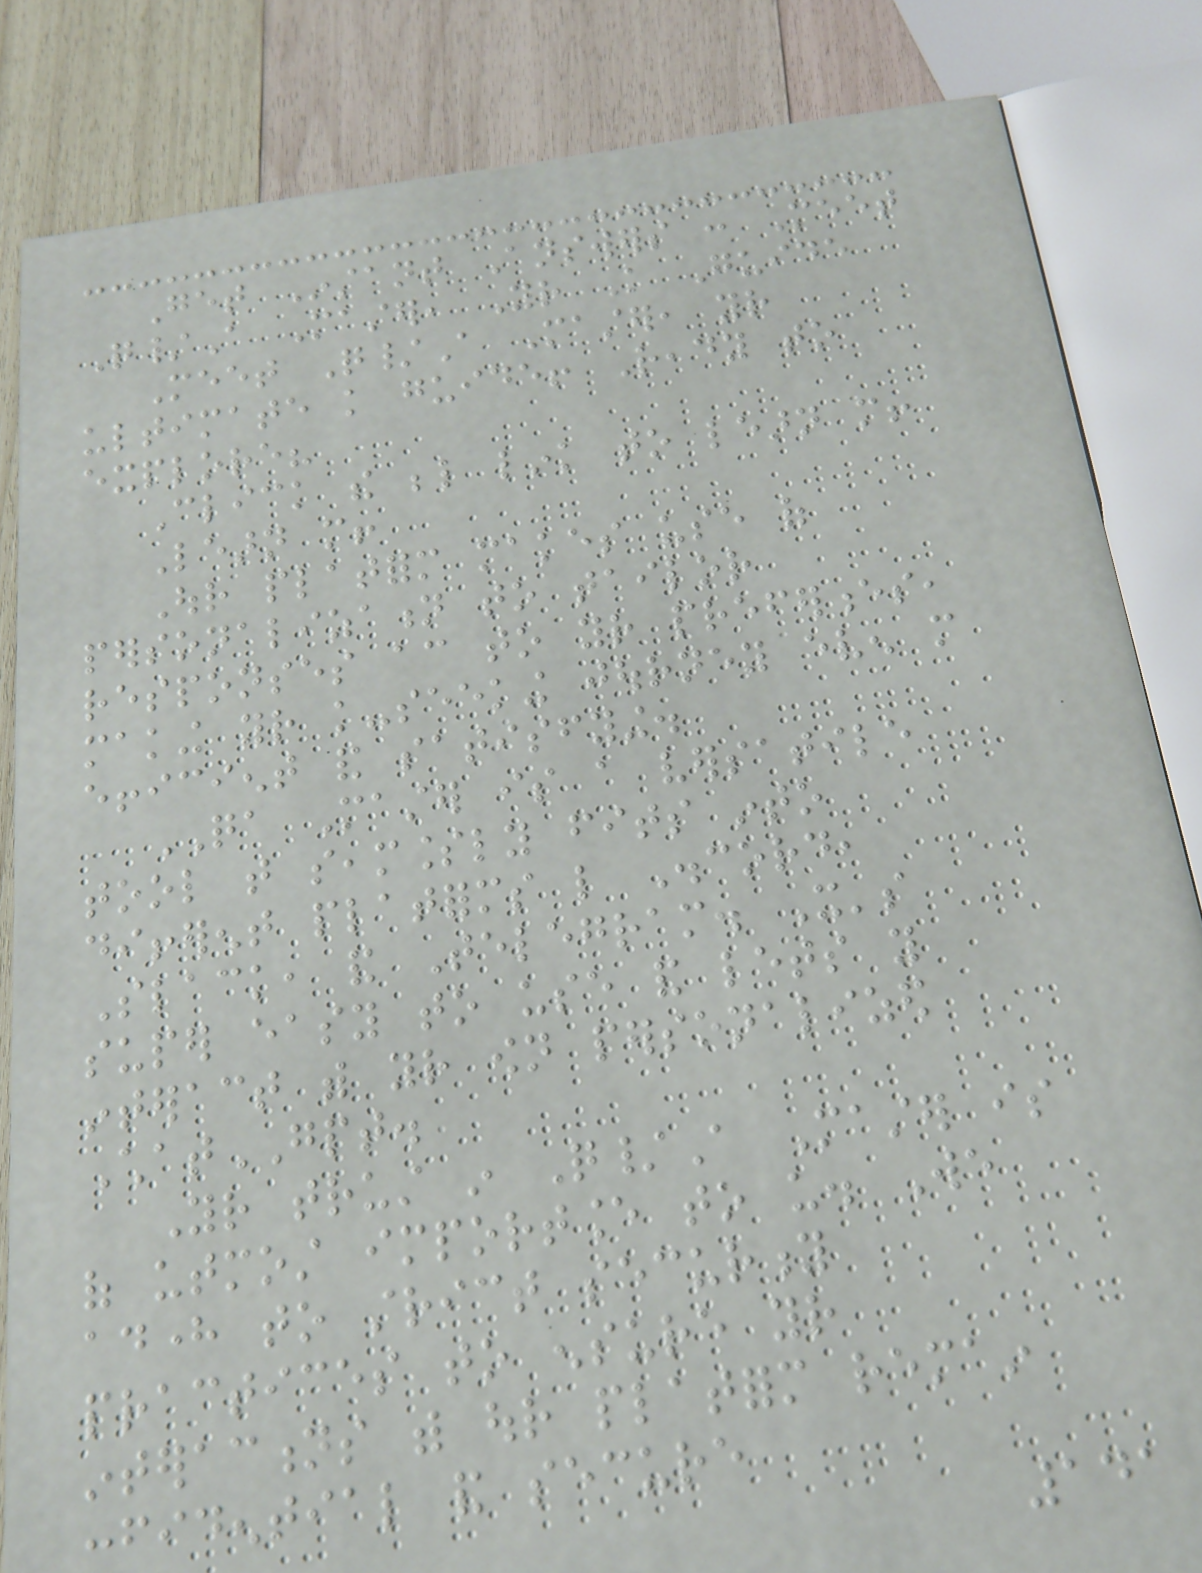Get Instant Answers : Meet
Q/A Master, Your Knowledge Guide
Meet Q/A Master, your
ultimate knowledge guide! Ready to
explore?
Click the below link to learn more!
Learn more!
Our platform makes use of
personalization to tailor
responses according to your preferences,
making your knowledge-seeking journey even more
efficient and satisfying.
QA Master is a versatile
tool that seamlessly fits into
different platforms like Discord,
Slack, and Telegram. It's
super easy to use and lets you
interact with your own personalized
ChatGPT.
Your trust in Q/A Master is
of utmost importance to us. We
adhere to strict security
practices to ensure your
interactions with our platform remain
confidential and secure
141
